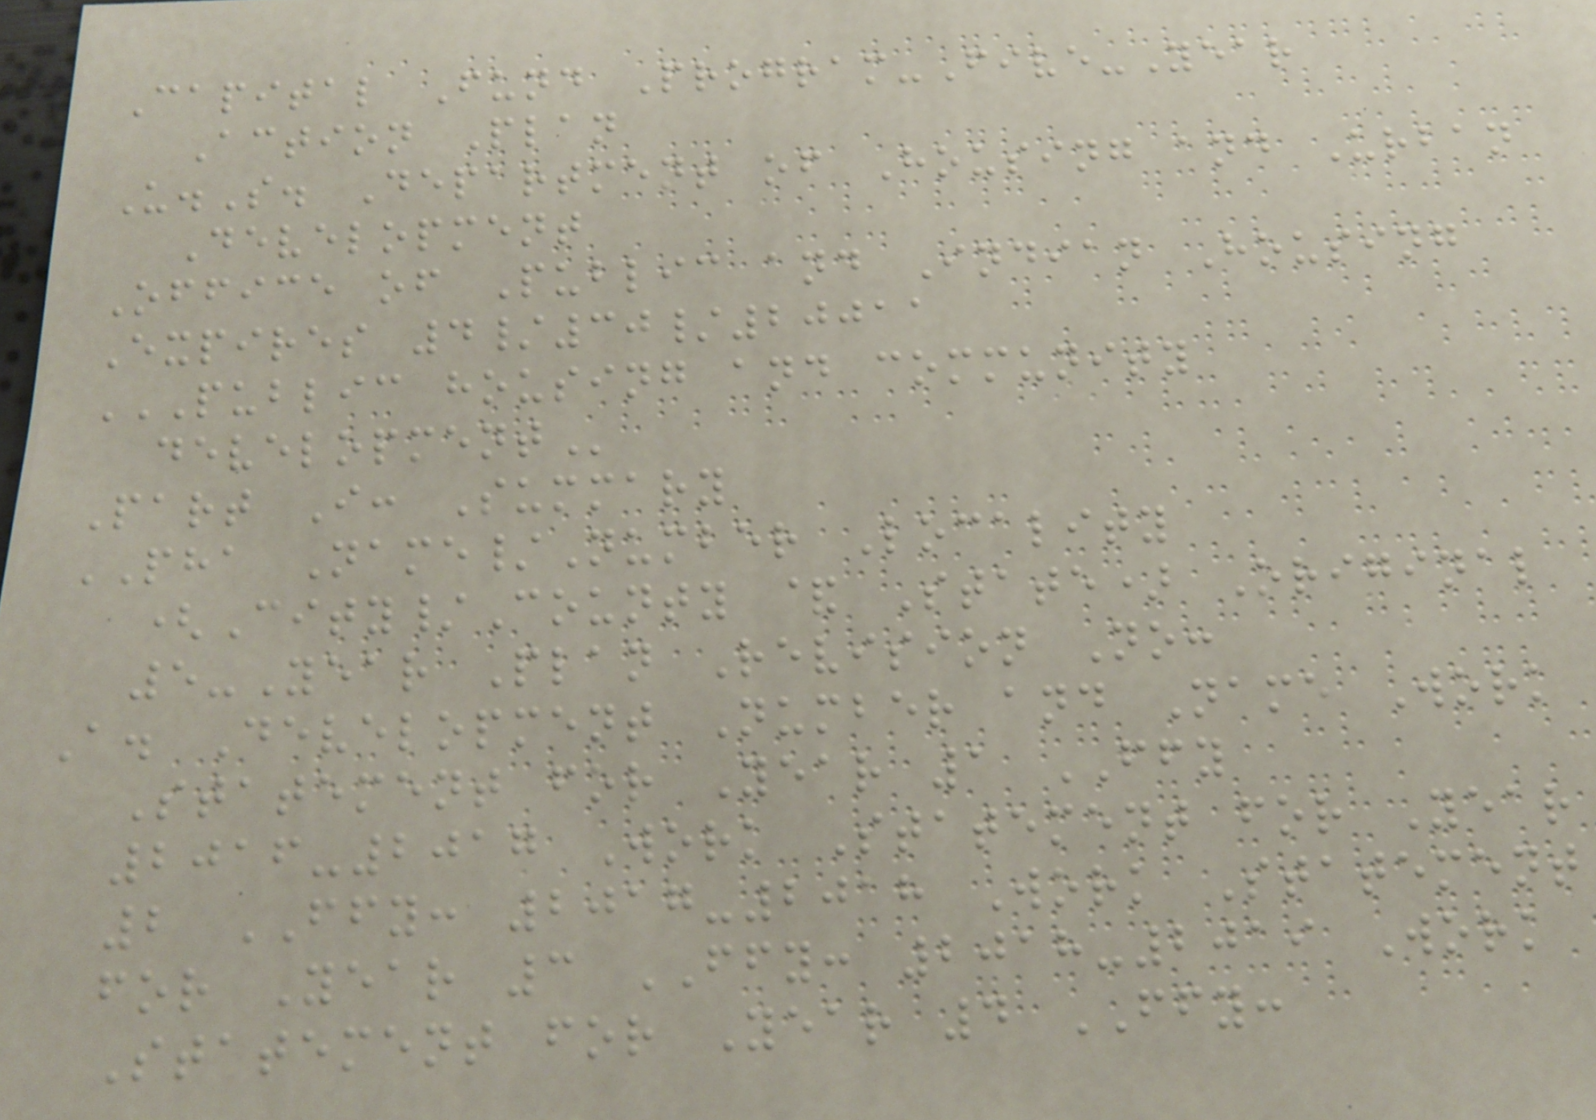Capital Fund Program-Five-Year
Action Plan
U.S. Department of Housing and Urban
Development
Office of Public and Indian Housing
Expires 4/30/20011
PUBLIC HOUSING AND COMMUNITY
DEVELOPMENT
Part I: Summary
PHA Name/Number Locality
(City/County & State) Original
5-Year Plan Revision No:
A. Development Number and Name Work
Statement for Year 1 FFY
2016-2017 Work Statement for Year
2 FFY: 2017-2018 Work Statement
for Year 3 FFY: 2018-2019 Work
Statement for Year 4 FFY:
